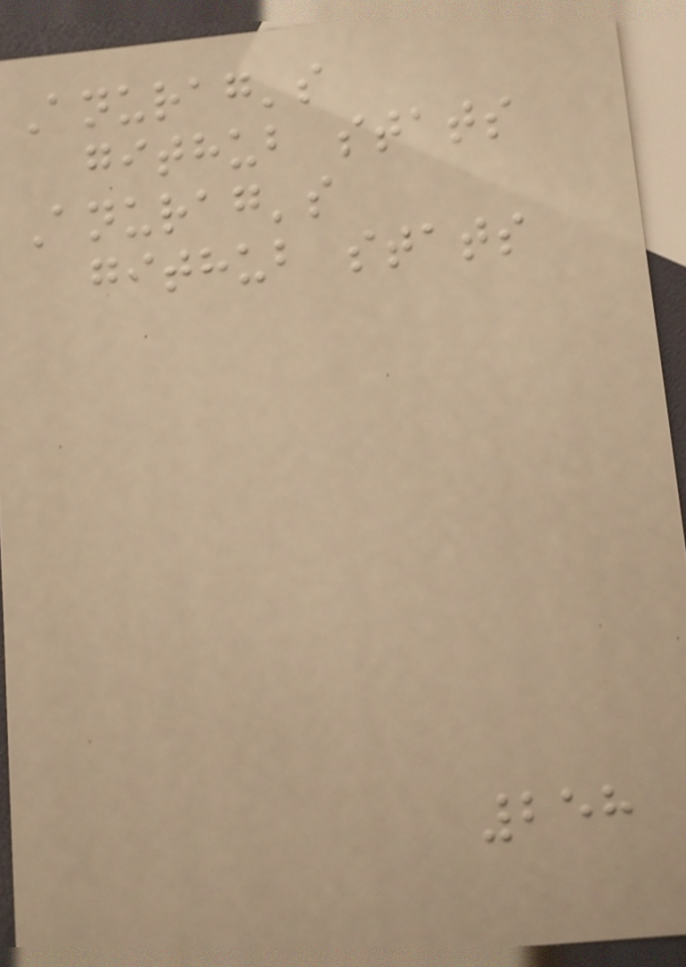Anurag's
github stats
Anurag's
github stats
258
